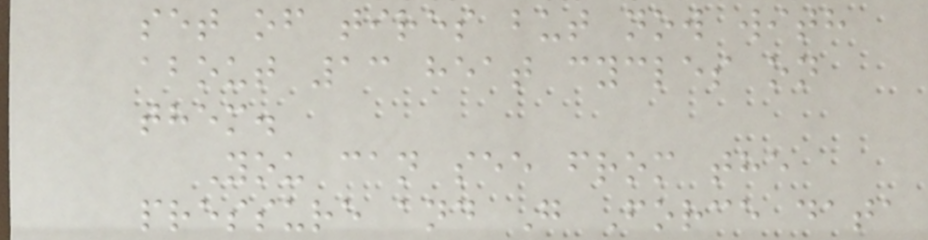set of tires but now with
about 13 heat cycles on
them.
You can see from the
pressure and G Force data
